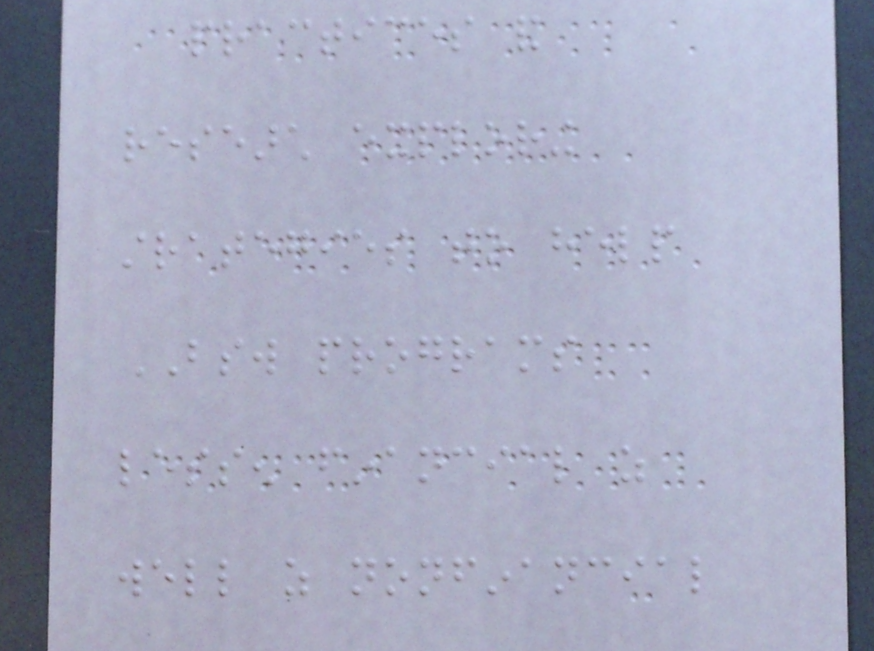practices and
research exploring
strategies to help
BSW programs
lessen financial as
well as nonfinancial
